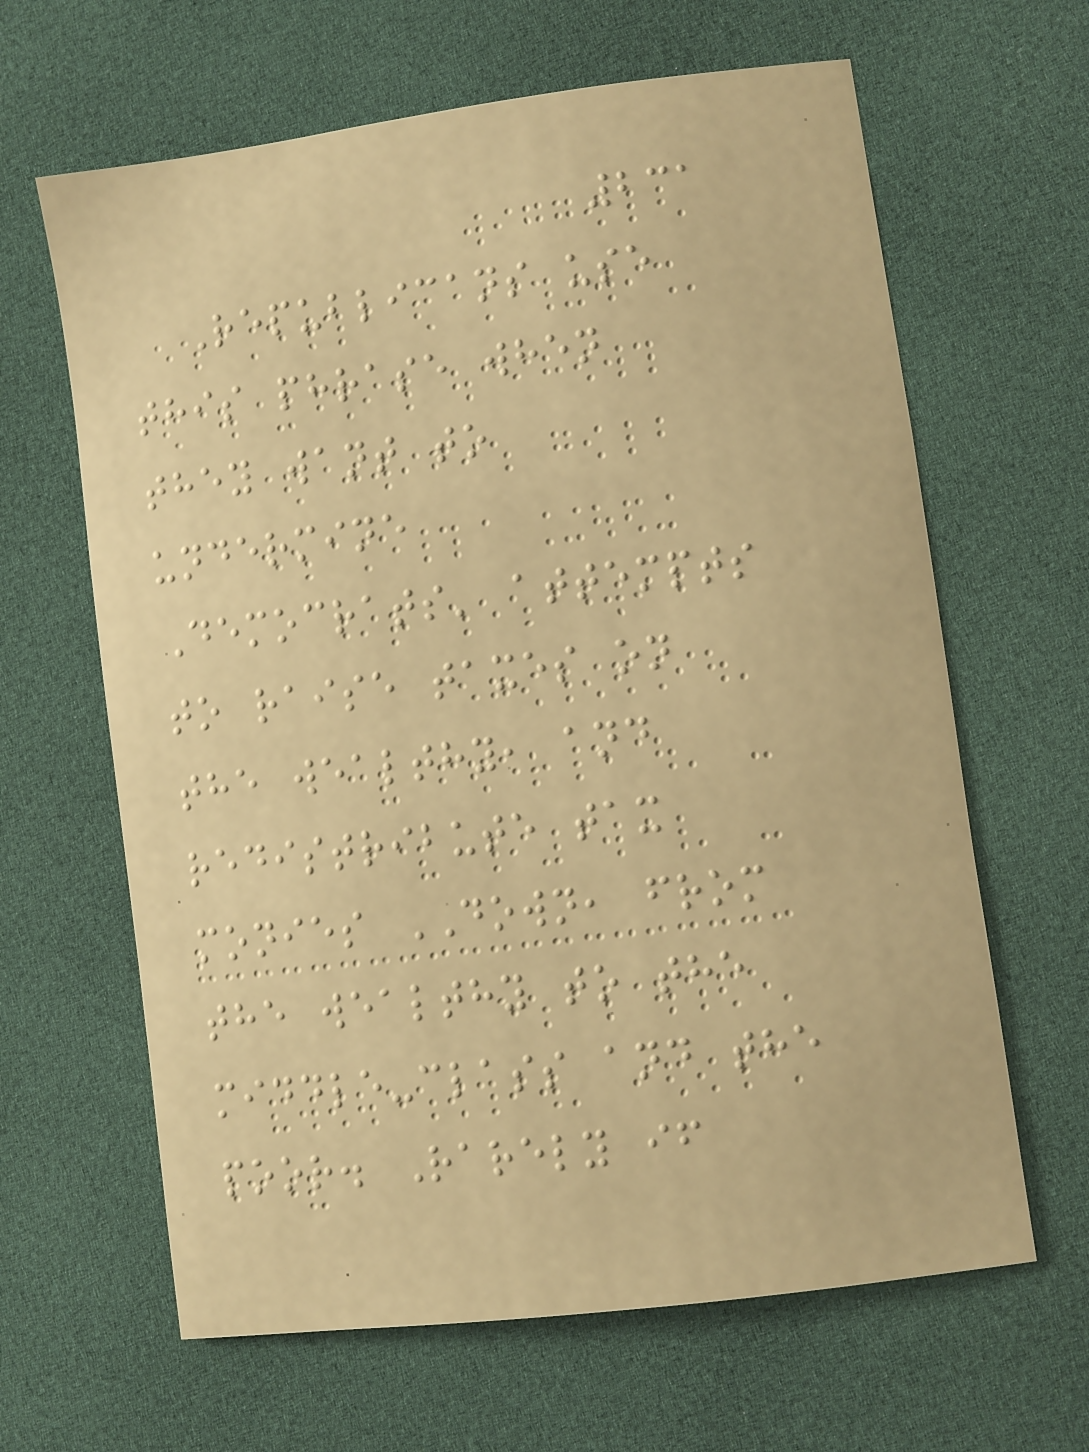231
Republicans use
this phrase when
they want to
undermine
Democrats' attempts
to raise taxes on
the wealthy, and
redistribute tax
monies DOWN, from
the wealthy to the
middle-class and the
poor. Rarely if
